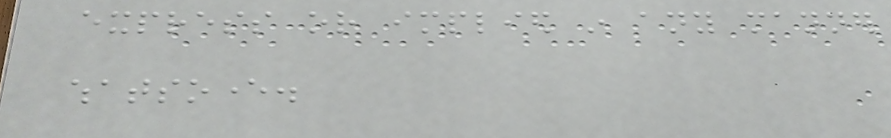express or implied in any manner
whatsoever.
